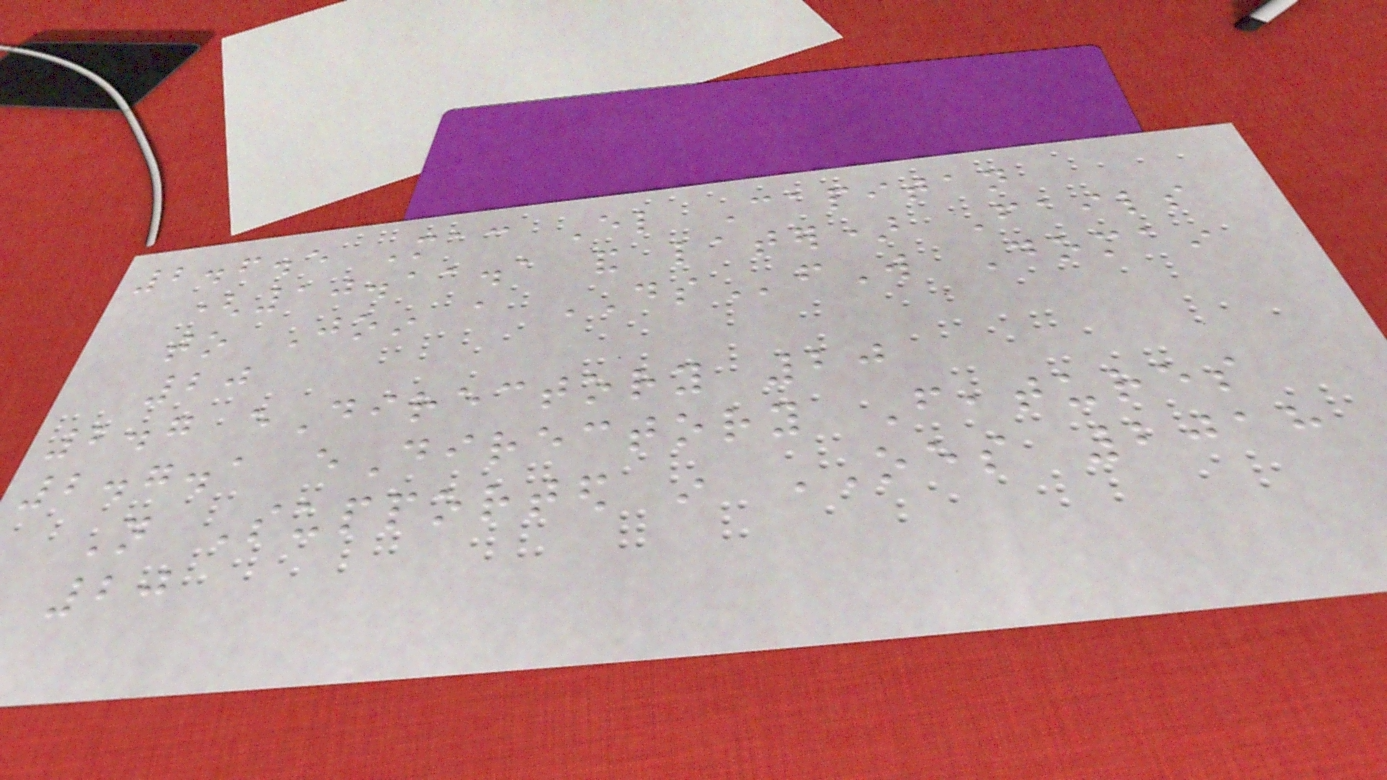2.6.5 Mac El Capitan
(10.11.1 and later) Fails
to Join a DSfW Domain
20
2.7 eDirectory 20
2.7.1 eDirectory Features
Not Supported in OES 2018
20
